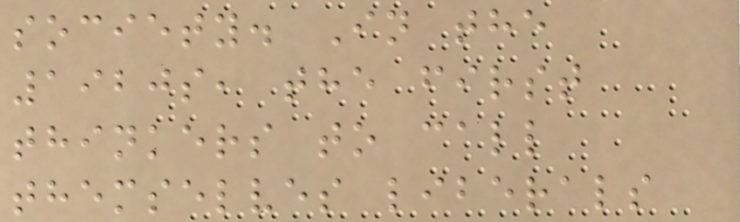society. In the
1920s, the first
thinkers to call
themselves liberals
